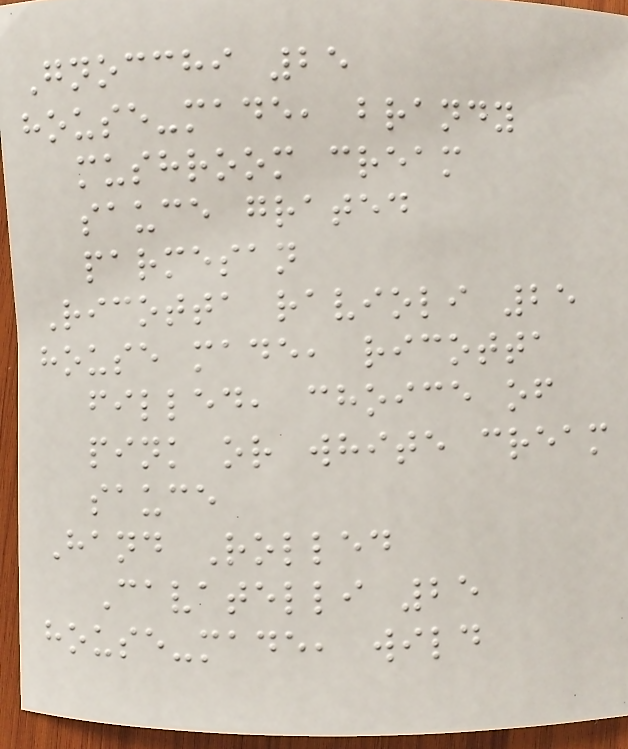Gnocchi 25
house-made, brandy
mushroom cream
sauce grated
parmesan
Ricotta ravioli 25
house made, ricotta
filled, choice of
pink or white cream
sauce
Hand Rolled
Cavatelli 25
house-made, wild
